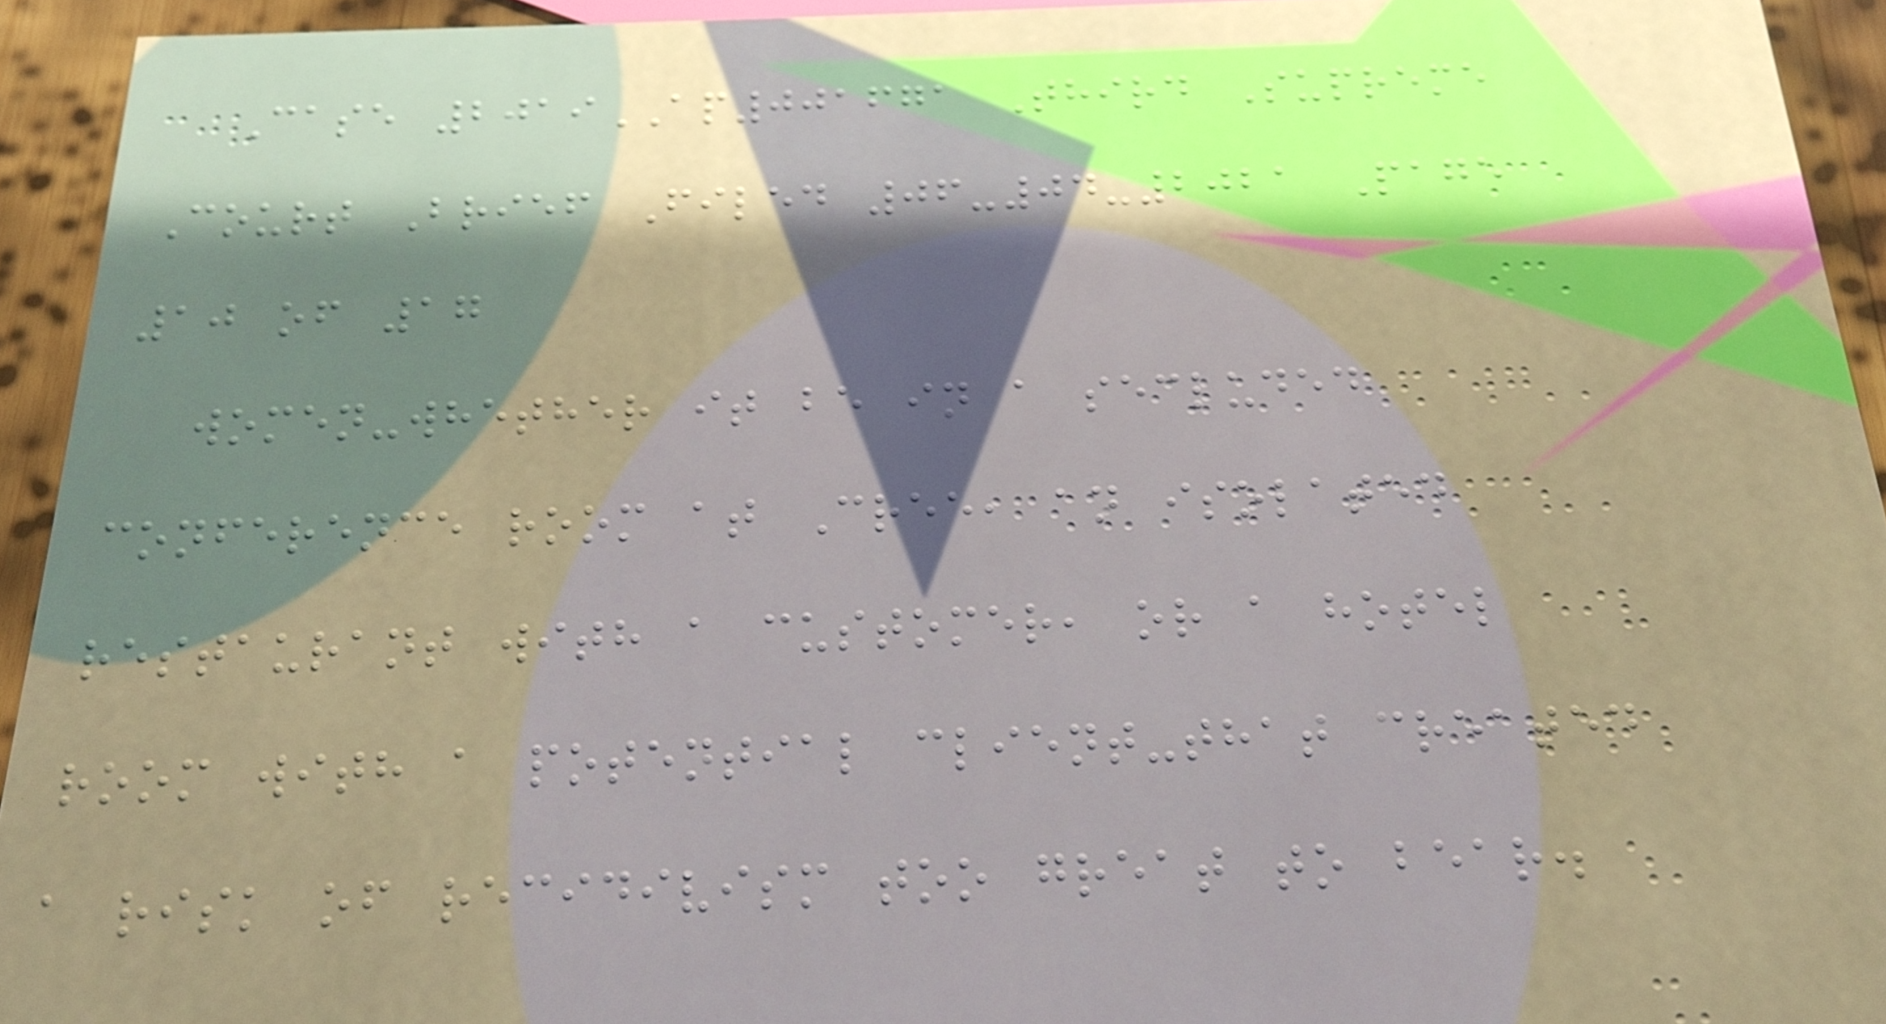Case 2019AP001671 Third Supreme
Court Brief Filed 06-04-2021 Page
10 of 17
women-whether it be in a secluded
conference room at Cree, an isolated
restaurant with a customer, or a hotel
room with a potential client-that created
a risk of recidivism too great to bear.
